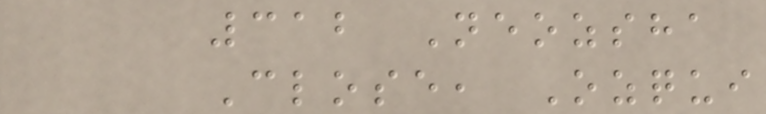312 Neozsha
Close, Ozqui
